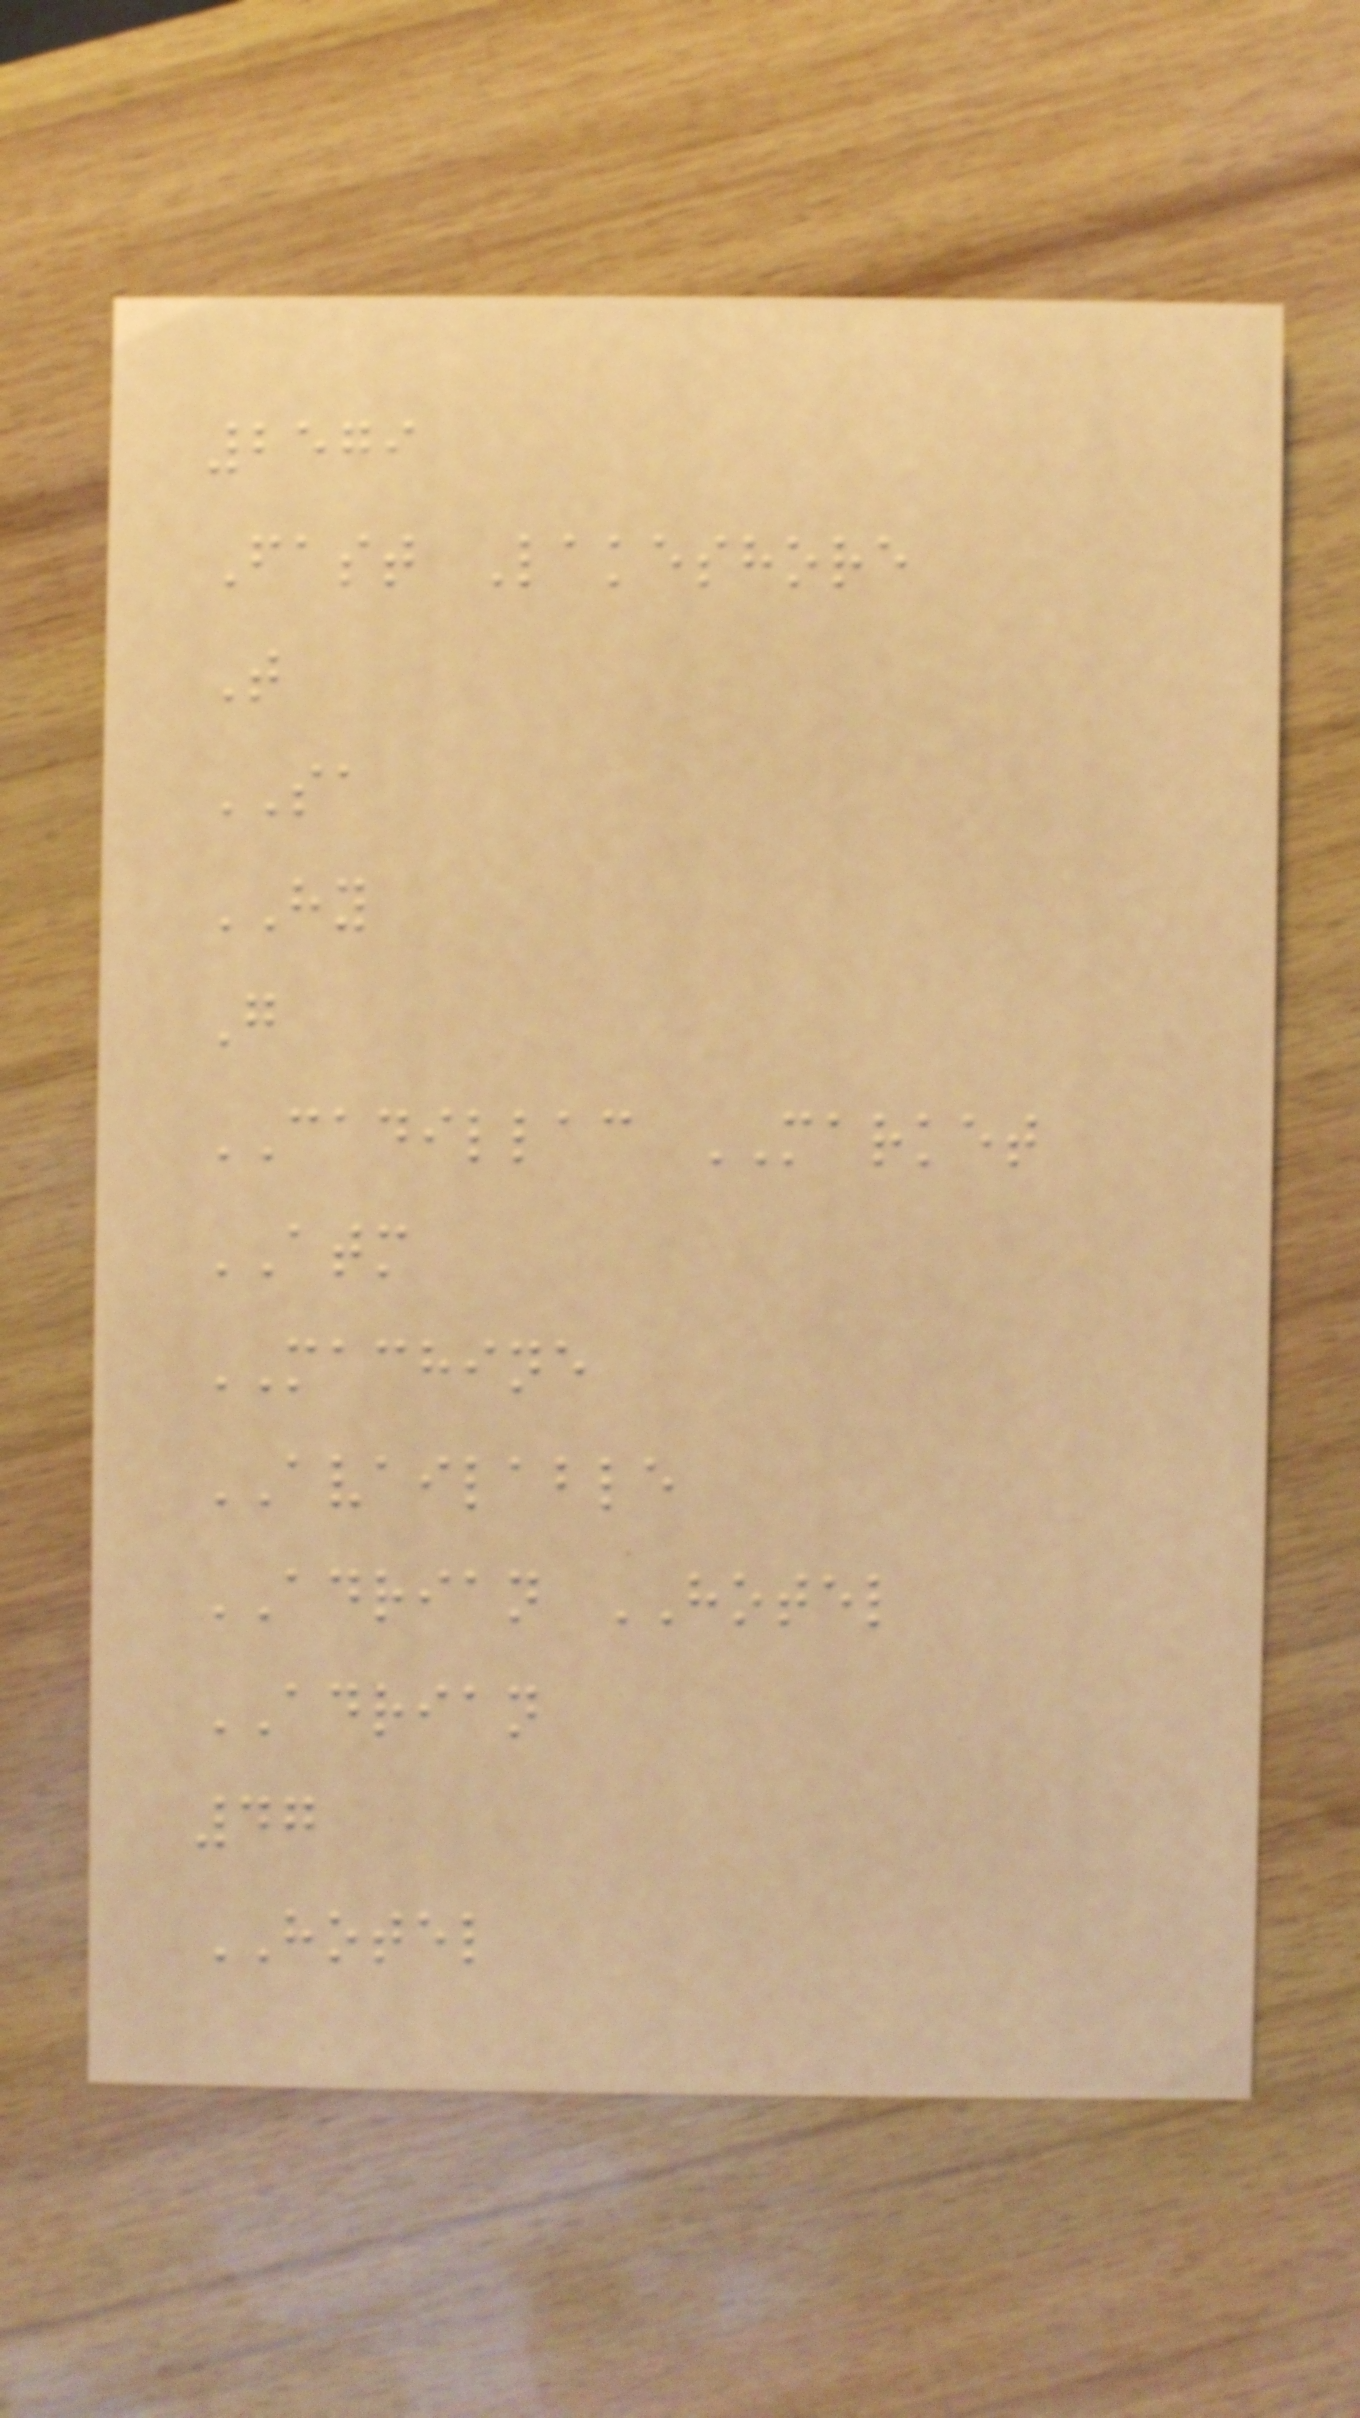2579
Fast Lakeshore
T
SA
HY
G
CADILLAC MARKET
ATM
MACHINE
AVAILABLE
ADRIAN HOTEL
ADRIAN
47
HOTEL
